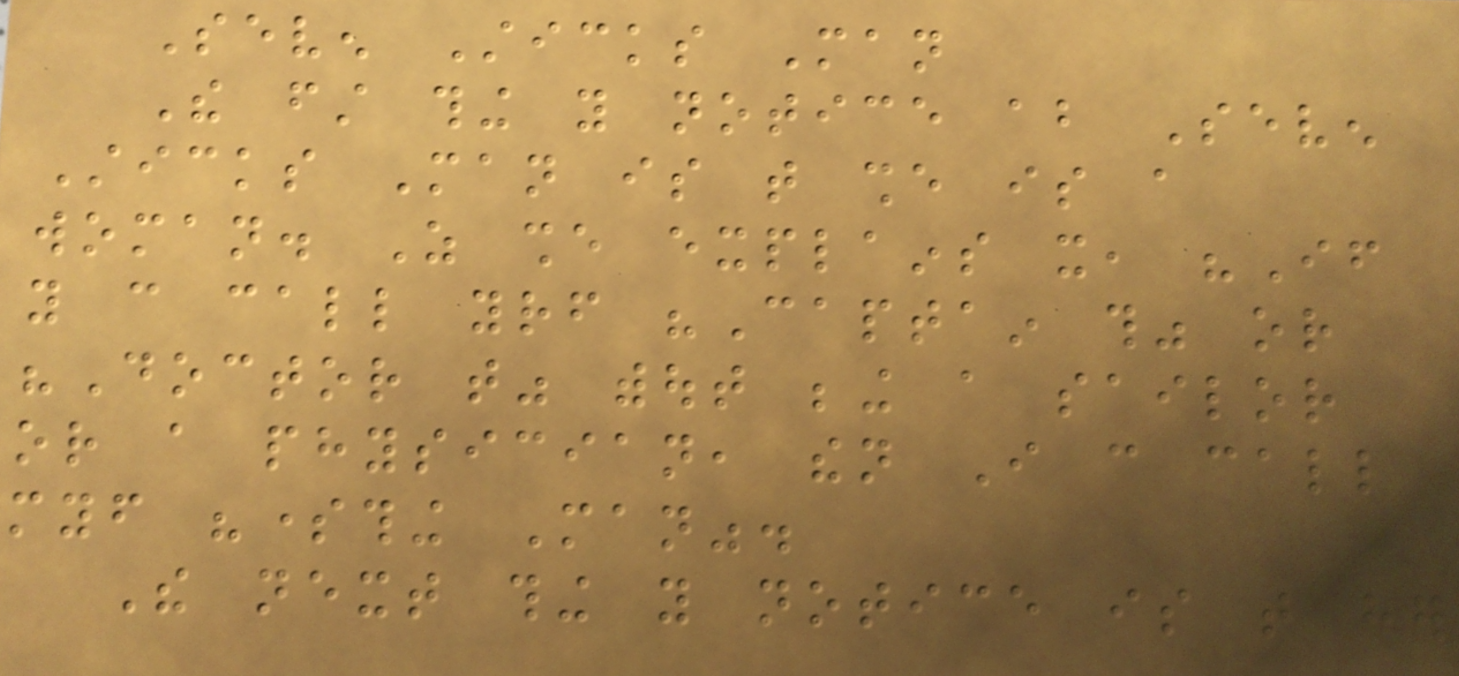Seven Sticks Man
The first thing you notice about Seven
Sticks Man is that she is a
woman. As she explains it, "If
you can call yourself "Captain this" or
"Doctor that" without being a sailor
or a physician, then I can call
myself "something Man".
The next thing you notice is that her
